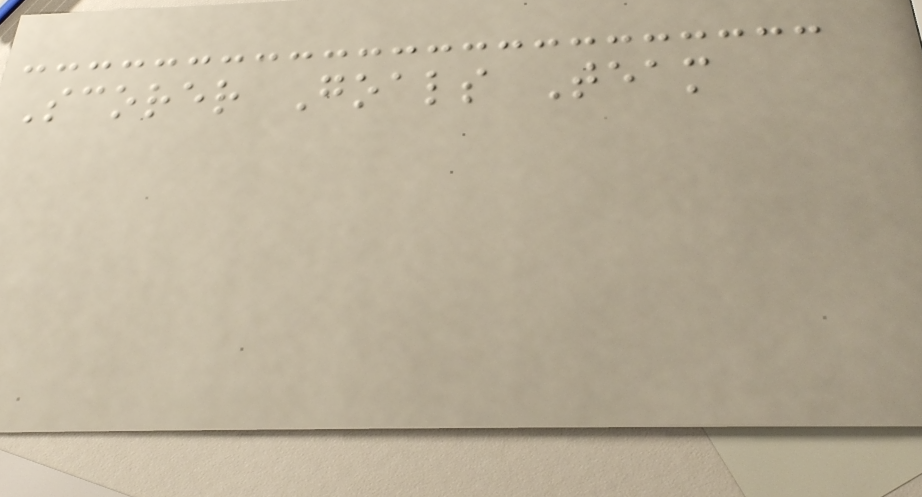Scorer Goals Team
